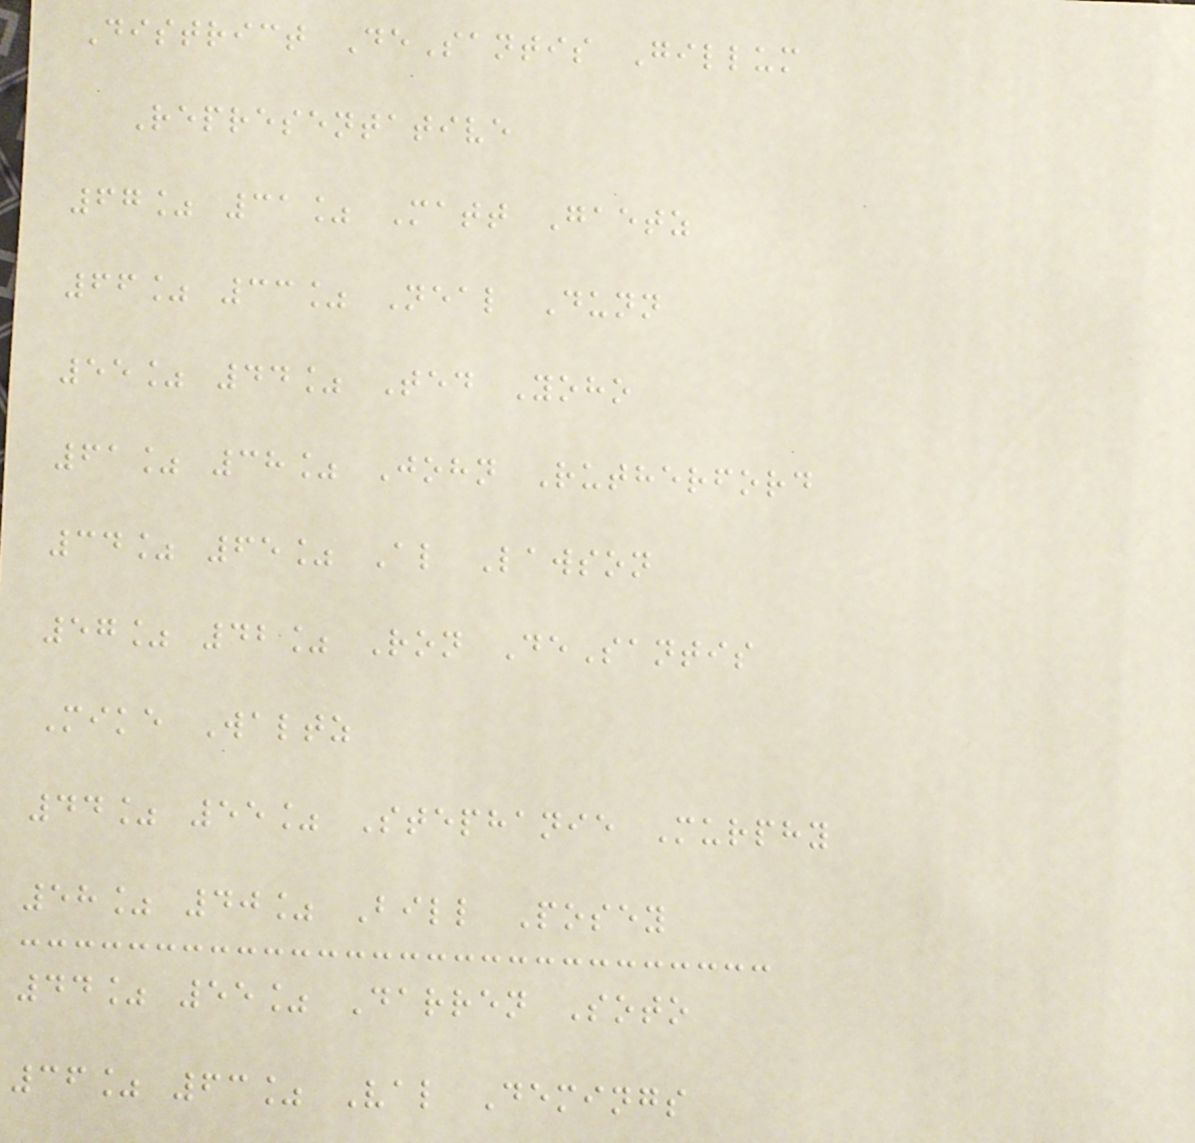District DeSantis Gillum
Representative
67% 31% Matt Gaetz
66% 33% Neal Dunn
55% 44% Ted Yoho
61% 38% John Rutherford
34% 65% Al Lawson
57% 42% Ron DeSantis
Mike Waltz
44% 55% Stephanie Murphy
58% 40% Bill Posey
44% 55% Darren Soto
36% 63% Val Demings
